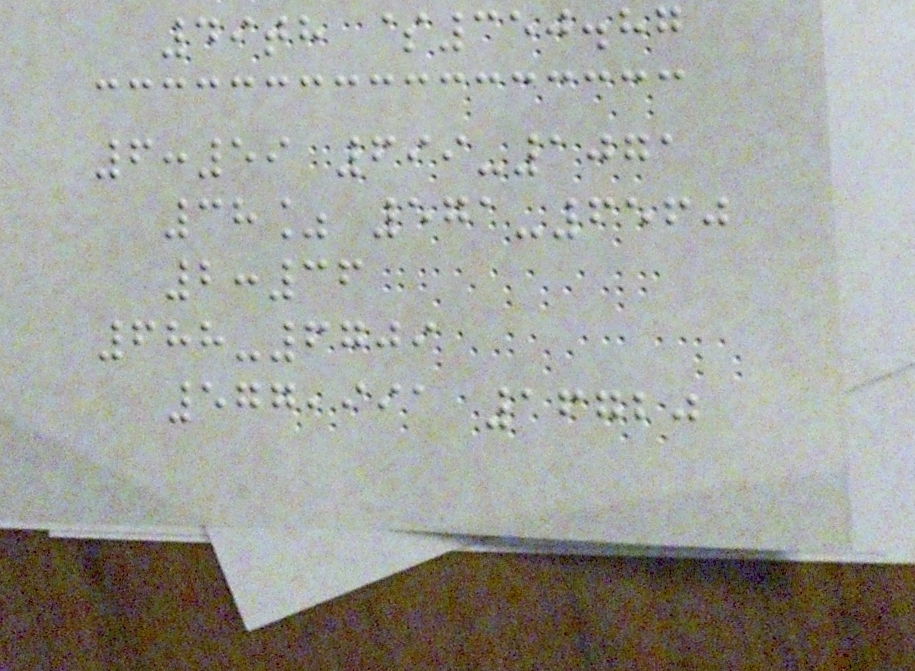49th $350.87
6:59 699-1071
38% 571-6560
2:36
688-6709
577,991 16720
